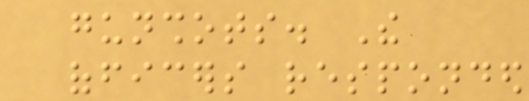gunshots. The
officers responded
